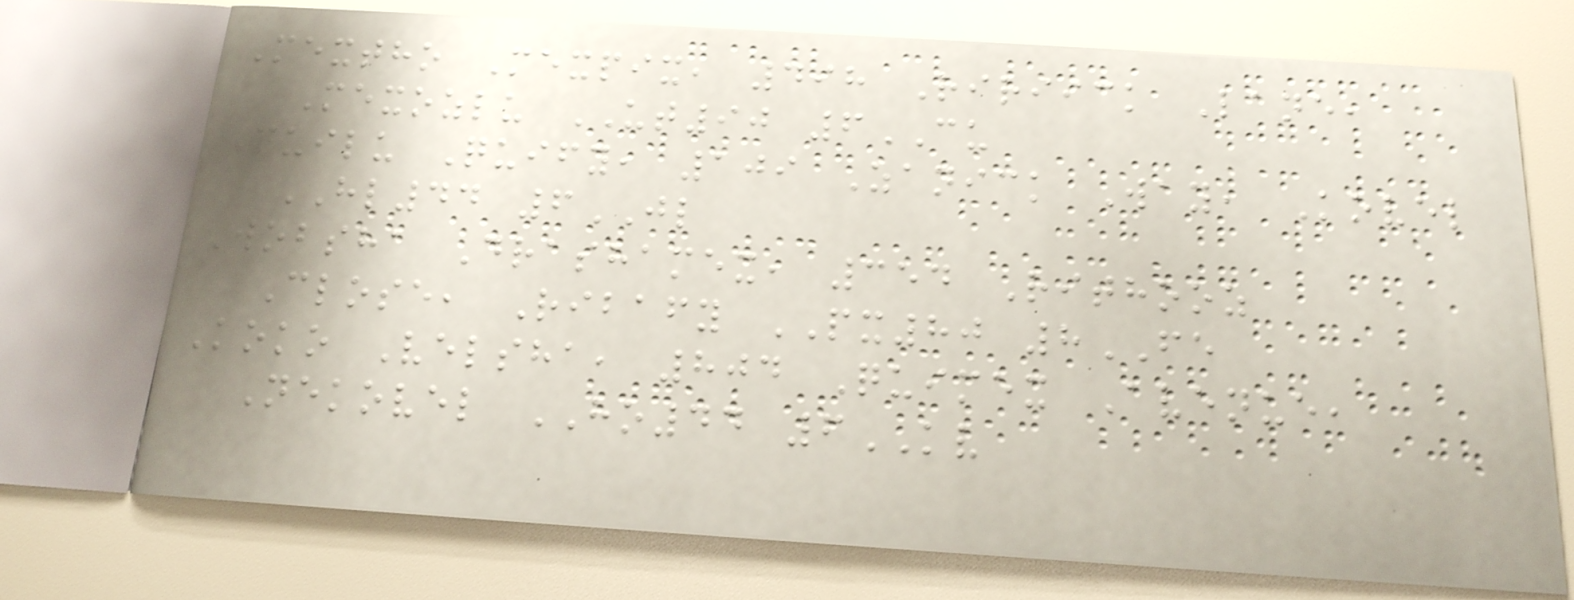Mextho Mexpix, 498 Ririick Lane,
Mexozlu UT90 6CU
Quilu Quify, 109 Zanick Way, Kovel
HL44 6JL
Wobsha Drashamex, 354 Rithooz
Close, Ribafy PX80 8FE
Koko Velsha, 804 Quimex Avenue,
Nekovel HO44 6KV
